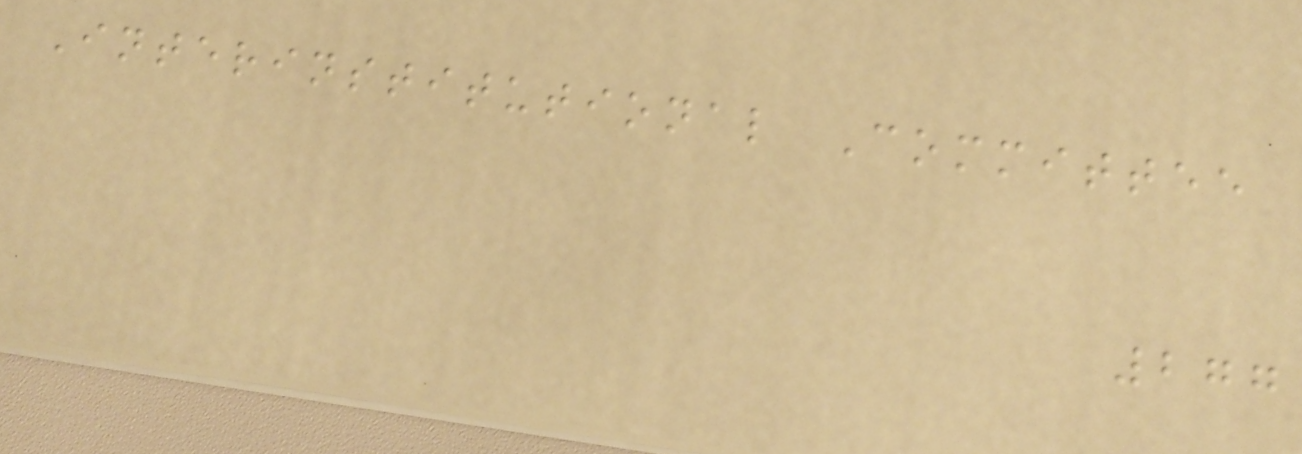Interinstitutional Committee
277
